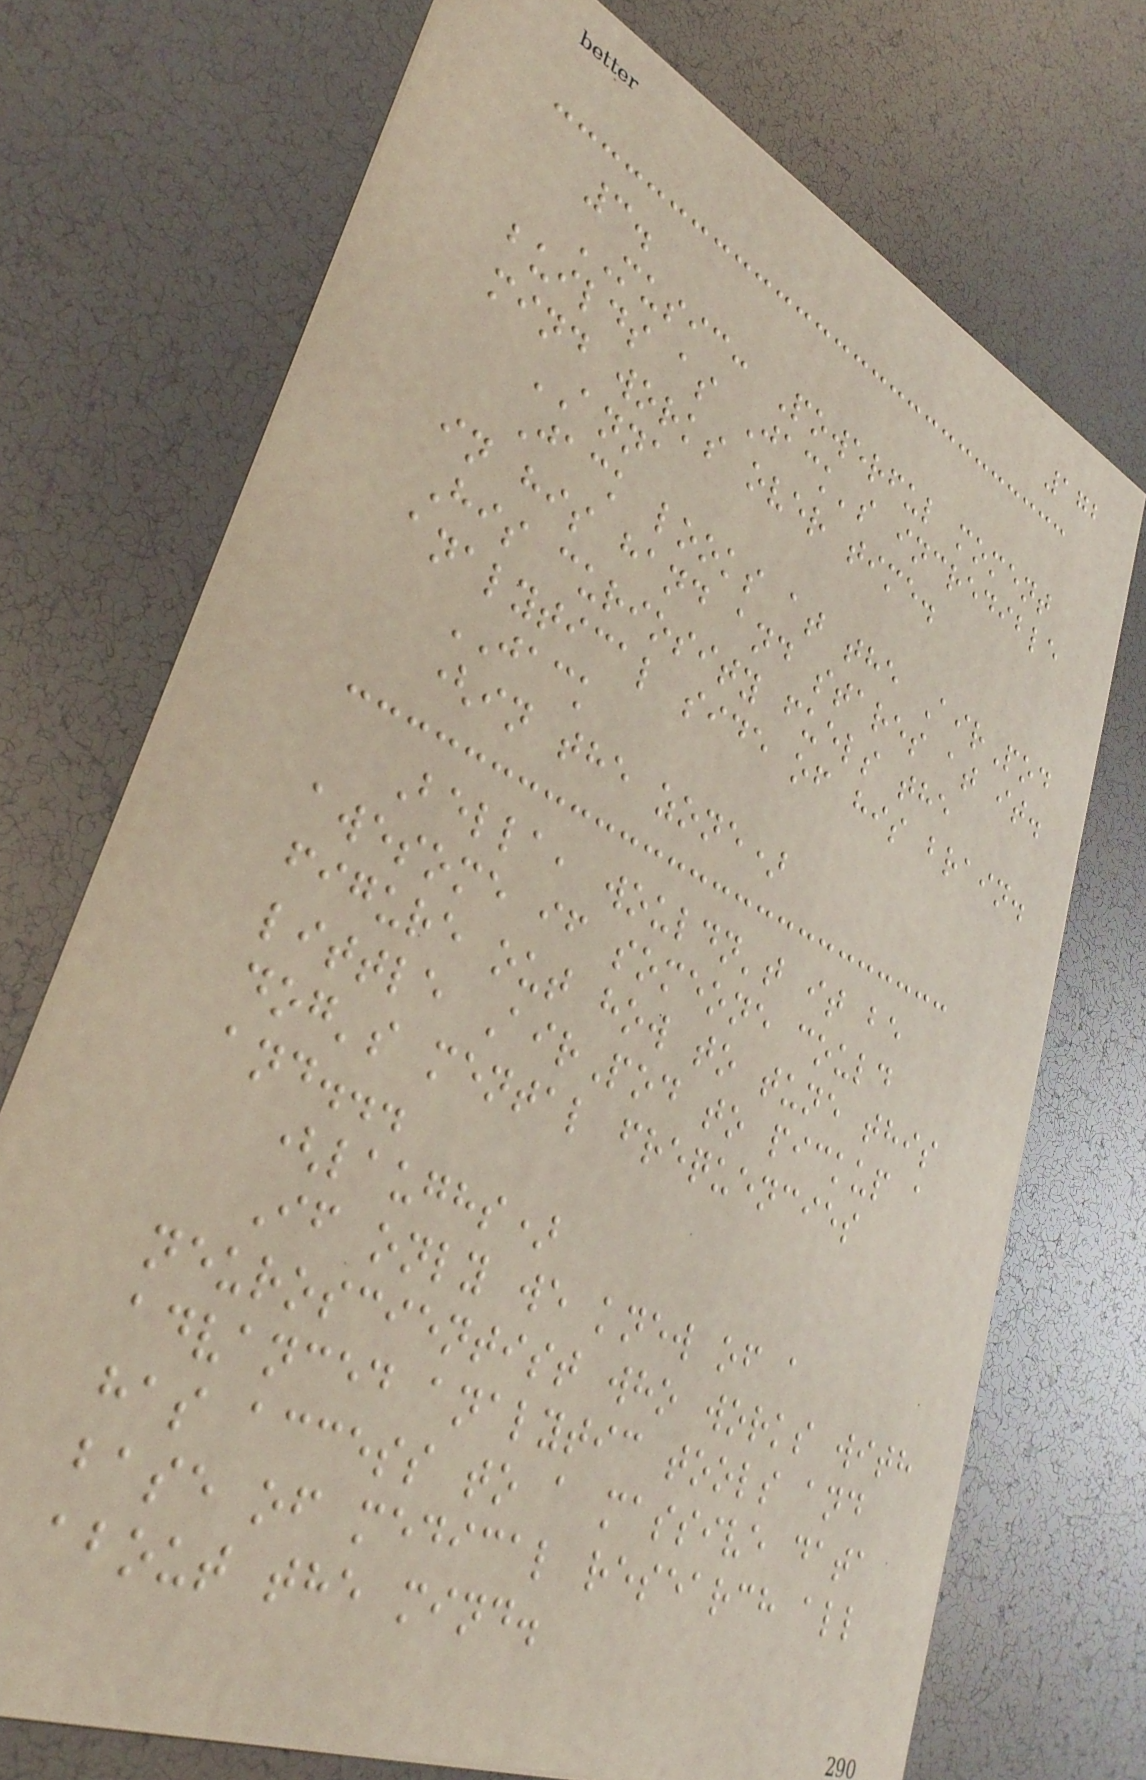172
3.
MUSIC: Powerful moment
builds as Jack's incredible
mind works over time.
ANNA
Jack looks at the AirPod
in his hand and stares at it.
His curiosity fuels the
analytical side of his brain.
JACK
(in the zone)
Bella, wouldn't it be
awesome if someone could
figure out how to tune this
little AirPod to pickup a
dog's mental frequencies
and...
(laughs)
If only we knew of a
neuroscientist who works with
advanced analytic tools and
has access to a massive data
base of medical research all
about the mind.
